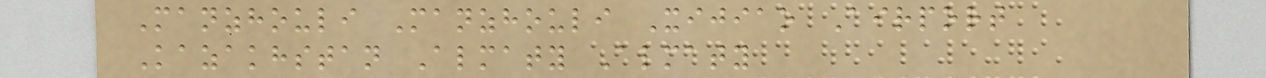Manzhouli Manzhouli Xijiao Airport
Kazakhstan Almaty Almaty
